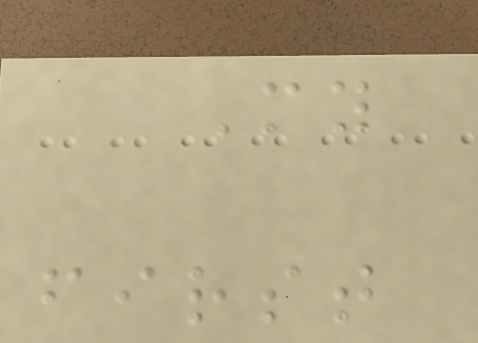My
first
